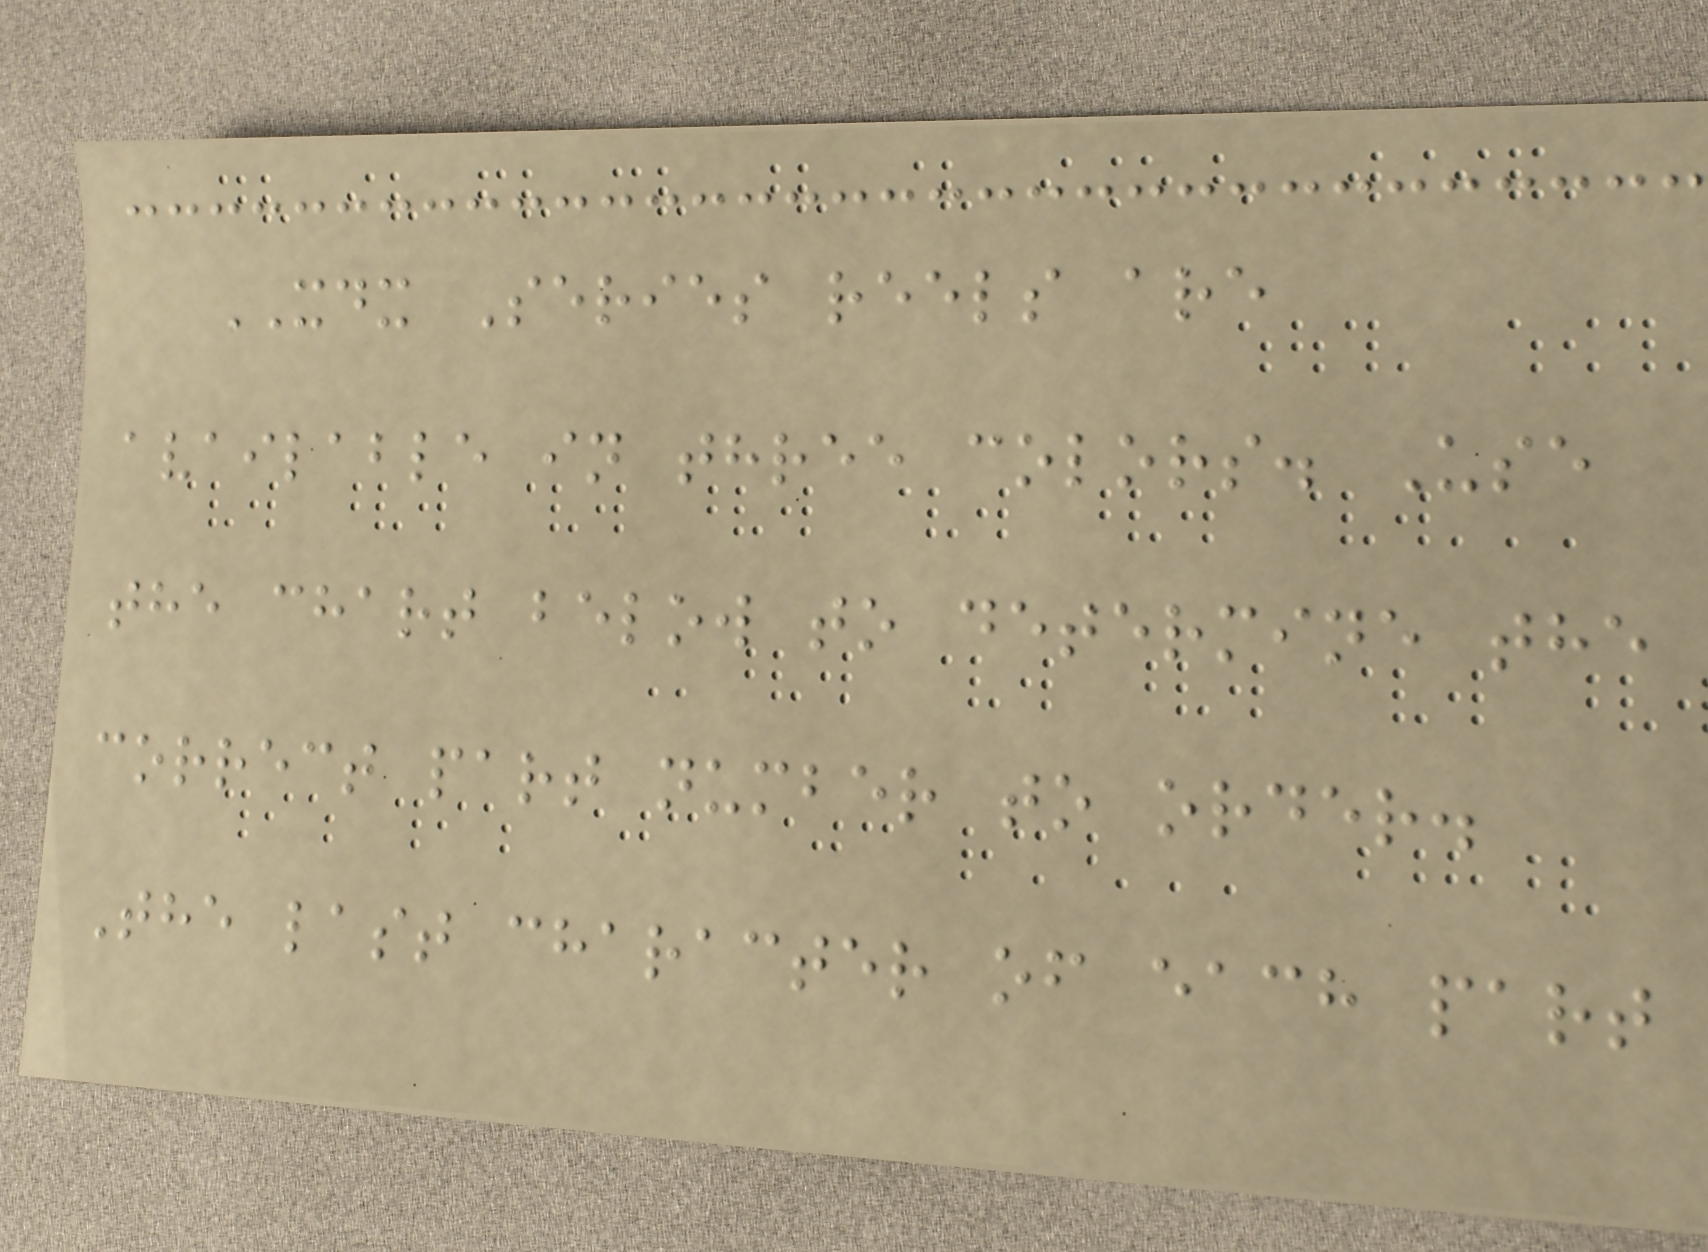XDX Series reels are
available in three colors. Use
the chart below to determine the
correct part number to order.
The last character of each part
